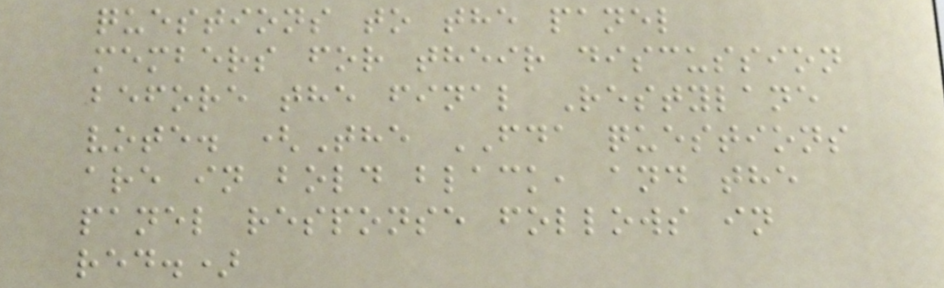questions to the panel
members for their discussion
before the final Restylane
vote. (The FDA questions
are in bold black, and the
panel response follows in
red.)
